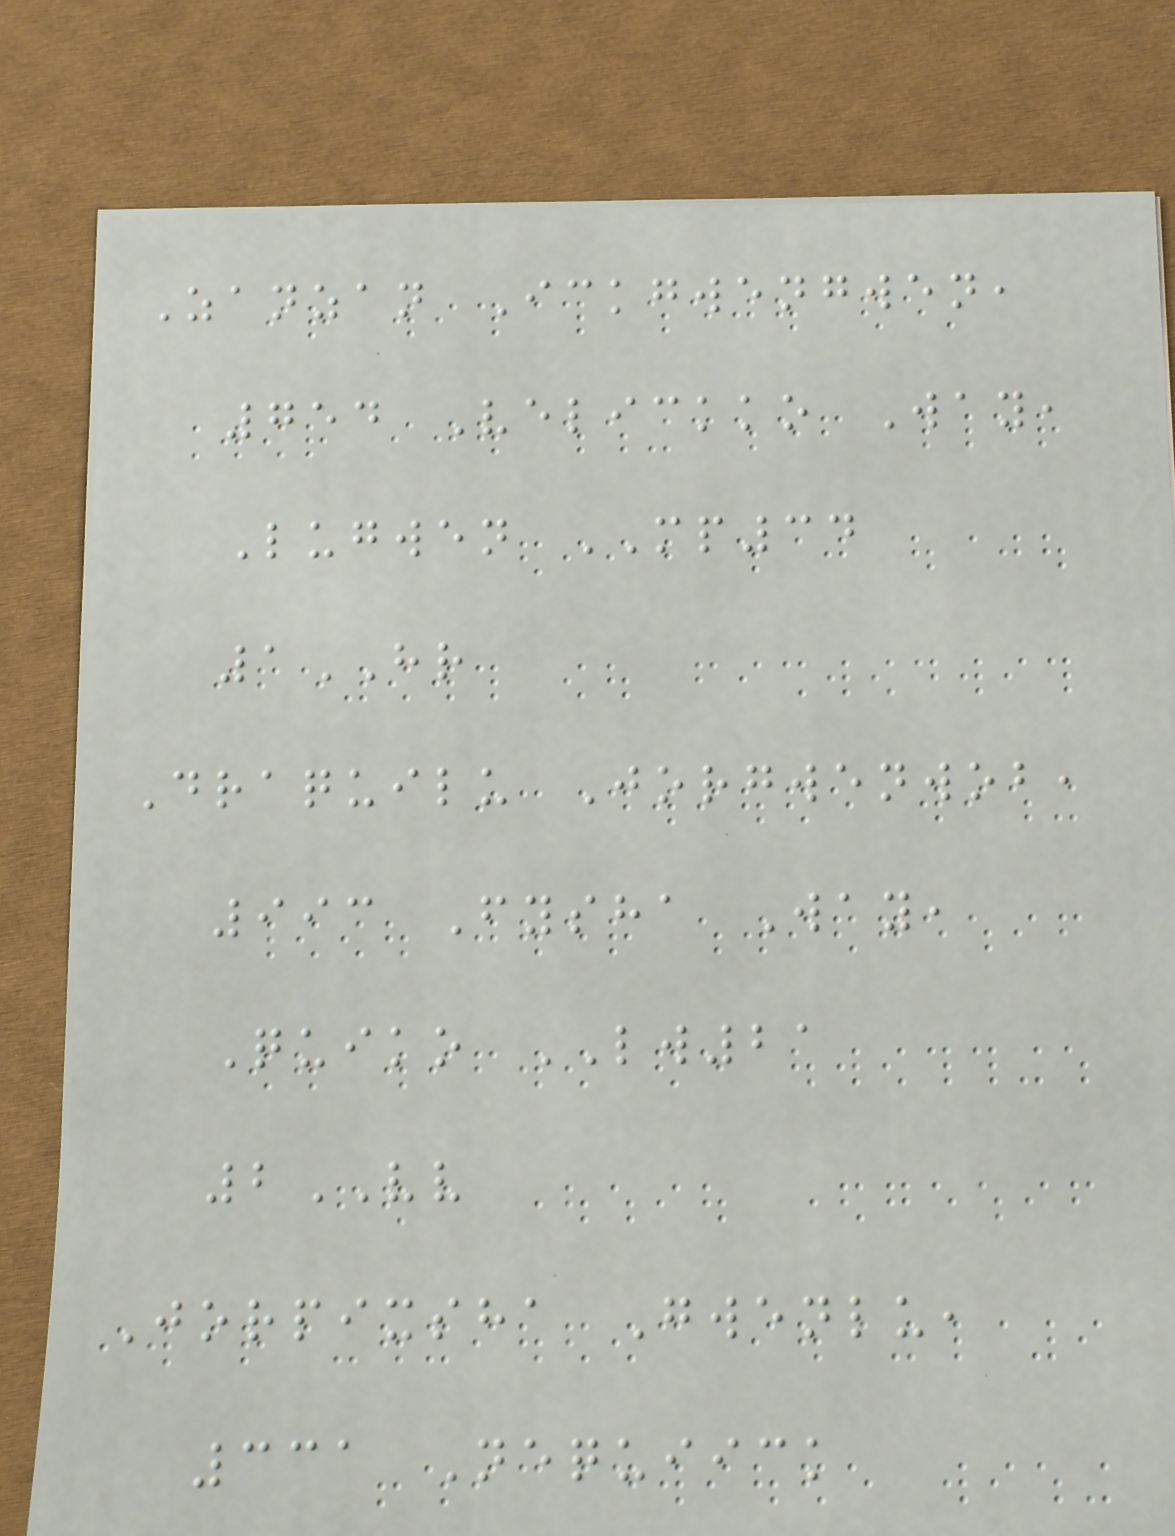Zanzan Ickgwengwen,
754 Velickko Way,
Lugwen MP34
1HR
Draquilu Jorgwenwob,
993 Fysha Way,
Quiko LW21
2VV
Jorpixsha Gwenlu,
331 Nequiick
